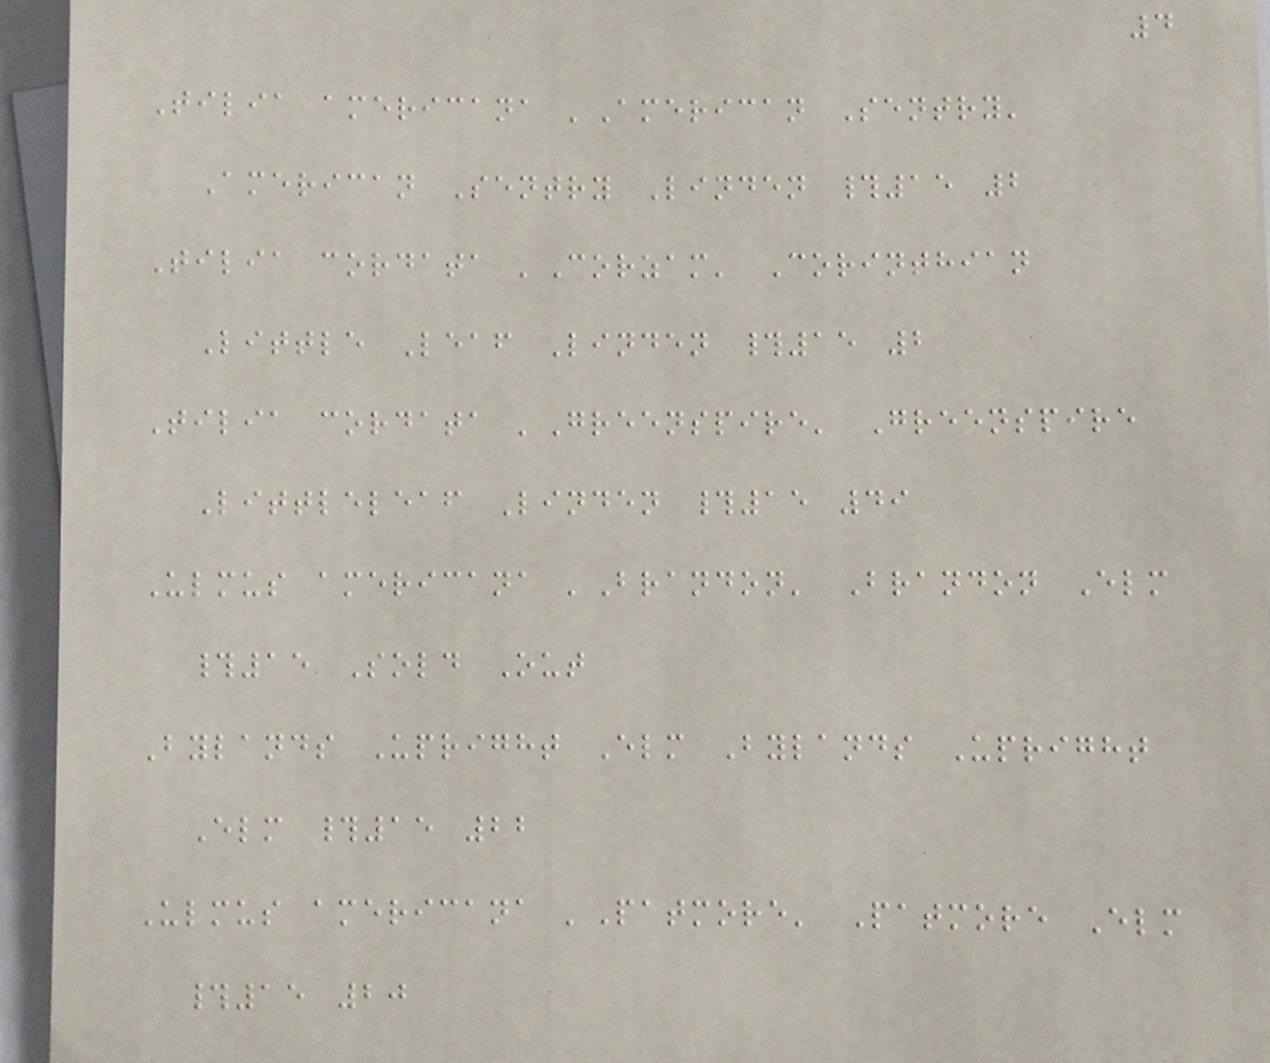4
Tilia americana 'American Sentry'
American Sentry Linden #15 2
Tilia cordata 'Corzam' Corinthian
Little Leaf Linden #15 2
Tilia cordata 'Greenspire' Greenspire
Littleleaf Linden #15 49
Ulmus americana 'Brandon' Brandon Elm
#15 Sold Out
Bylands Upright Elm Bylands Upright
Elm #15 22
Ulmus americana 'Patmore' Patmore Elm
#15 20
